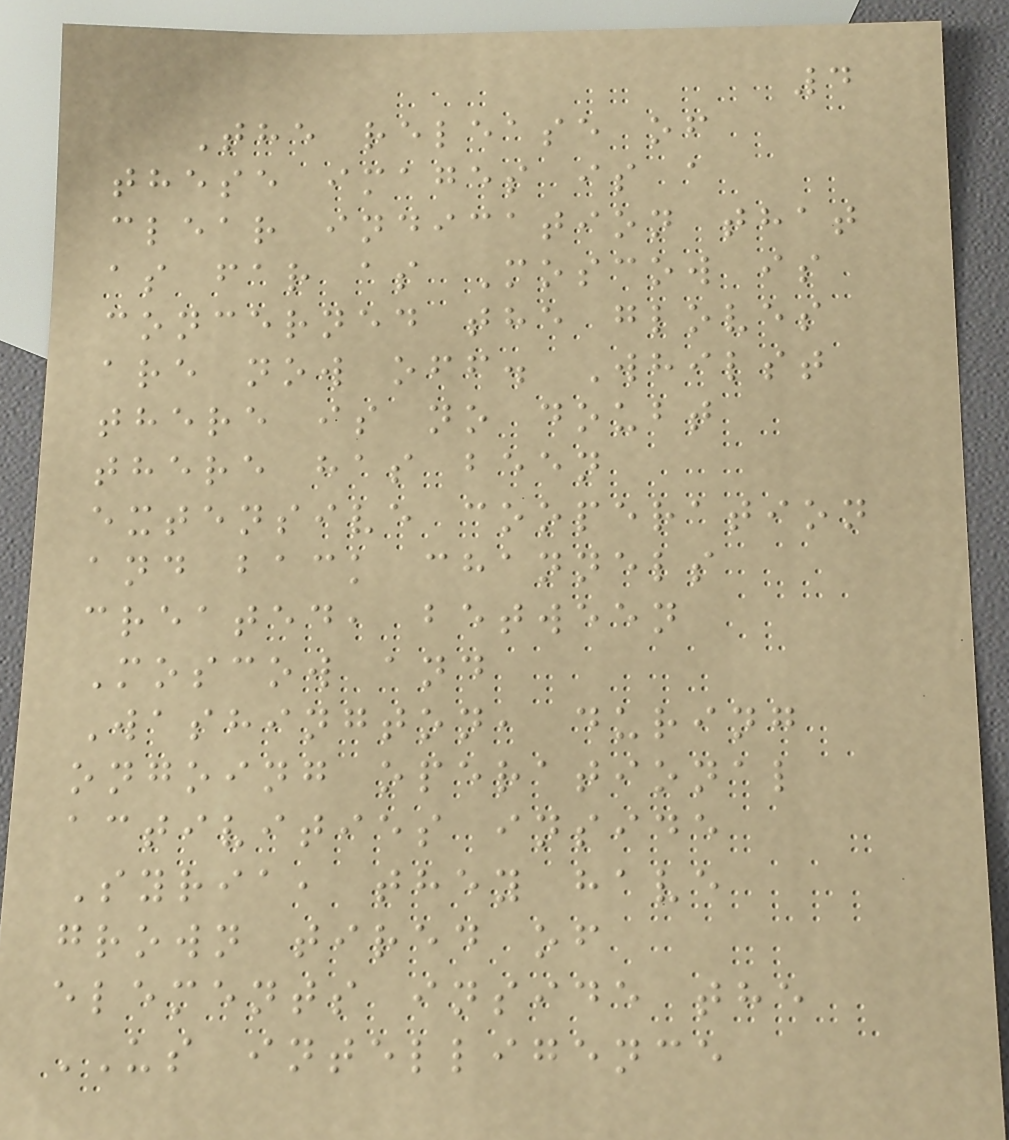4
The release of
these images is a
clear indication that
as far as Moscow is
concerned the gloves
are now off. Whilst
there is no doubt
there has been
extensive cooperation
and back channels
created, between
Moscow and
Washington, during
ongoing operational
activities inside
Syria, they have
grown tired of
elements inside the
US intelligence
